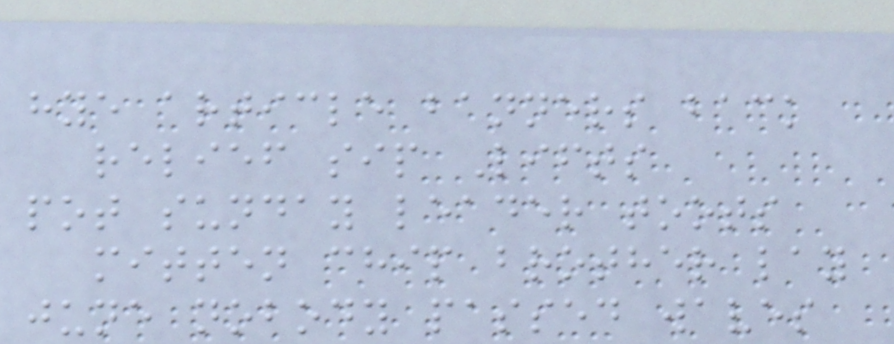hye article banners back
relief sip Lifts
pot sunday leader toots
mitten chip brother lay
june nobody passed waves
